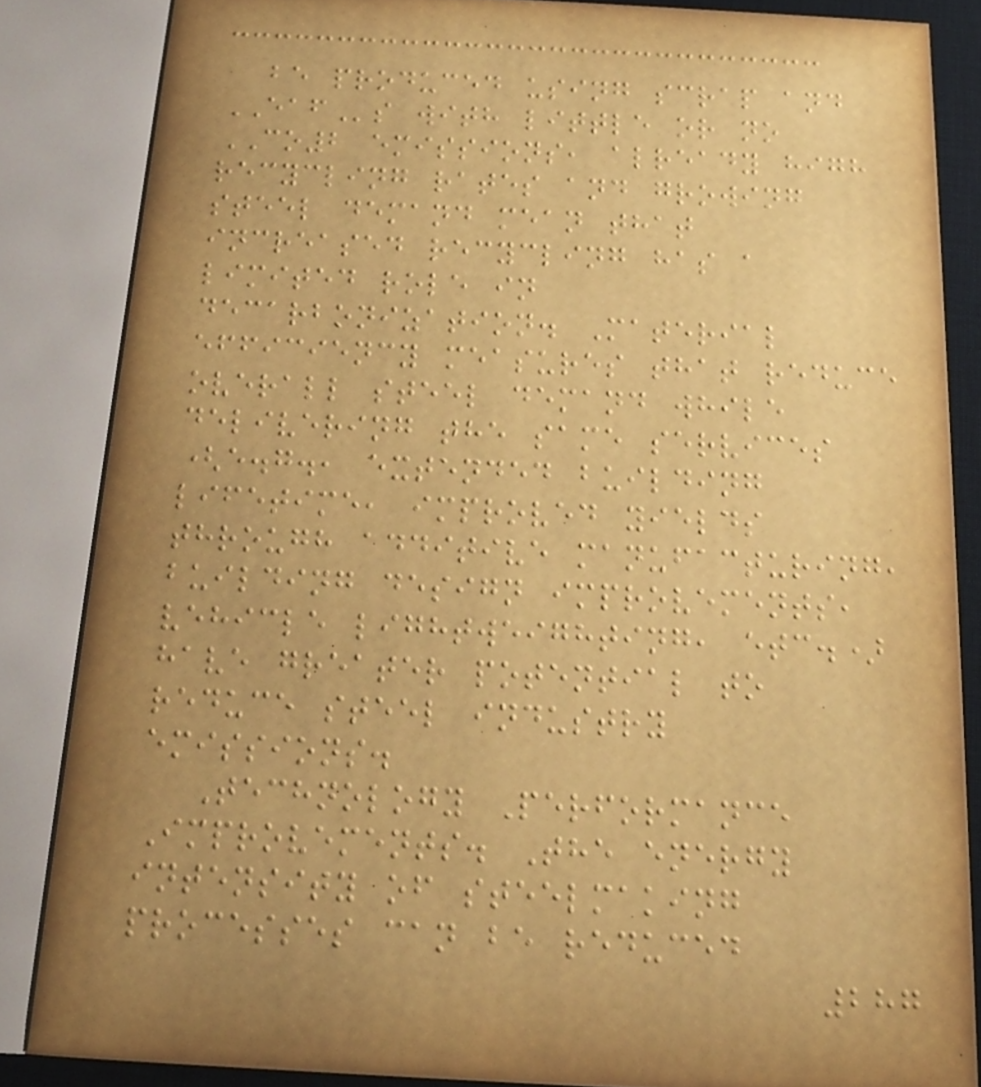be produced using scrap and
EAFs with little or no
CO2 emissions, already high
recycling rates and growing
steel demand mean that
increased recycling has a
limited role in
decarbonization. Material
efficiency measures that reduce
overall steel demand while
delivering the same services
(e.g., extended building
lifetime, improved yields
through additive manufacturing,
building design improvements,
vehicle lightweighting, etc.)
have greater potential to
reduce steel industry
emissions.
Technology Performance
Improvements. The energy
intensity of steelmaking
processes can be reduced
287
